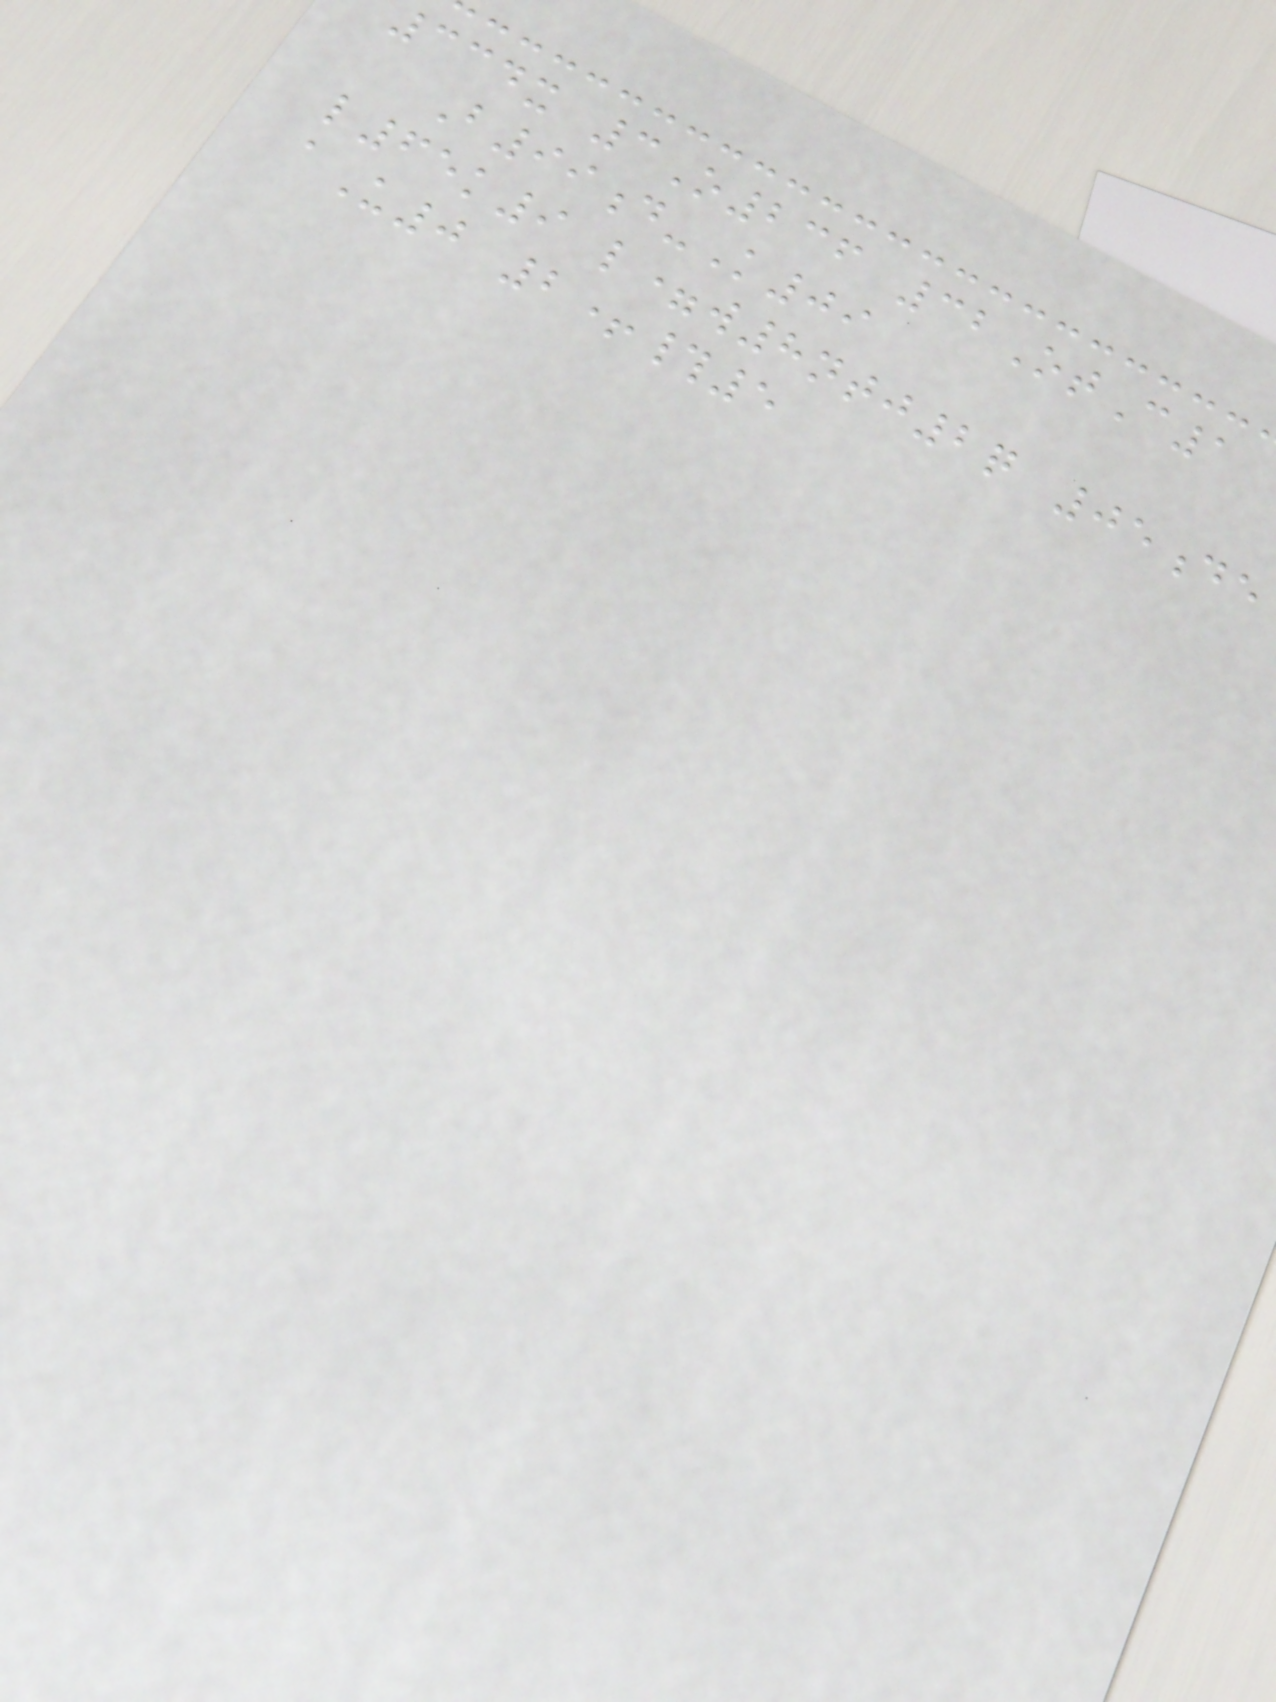334x 3O236 32OtC1
B99d-K09
l65k9 l=w8ntj2q 05de
aU0 2+#5
